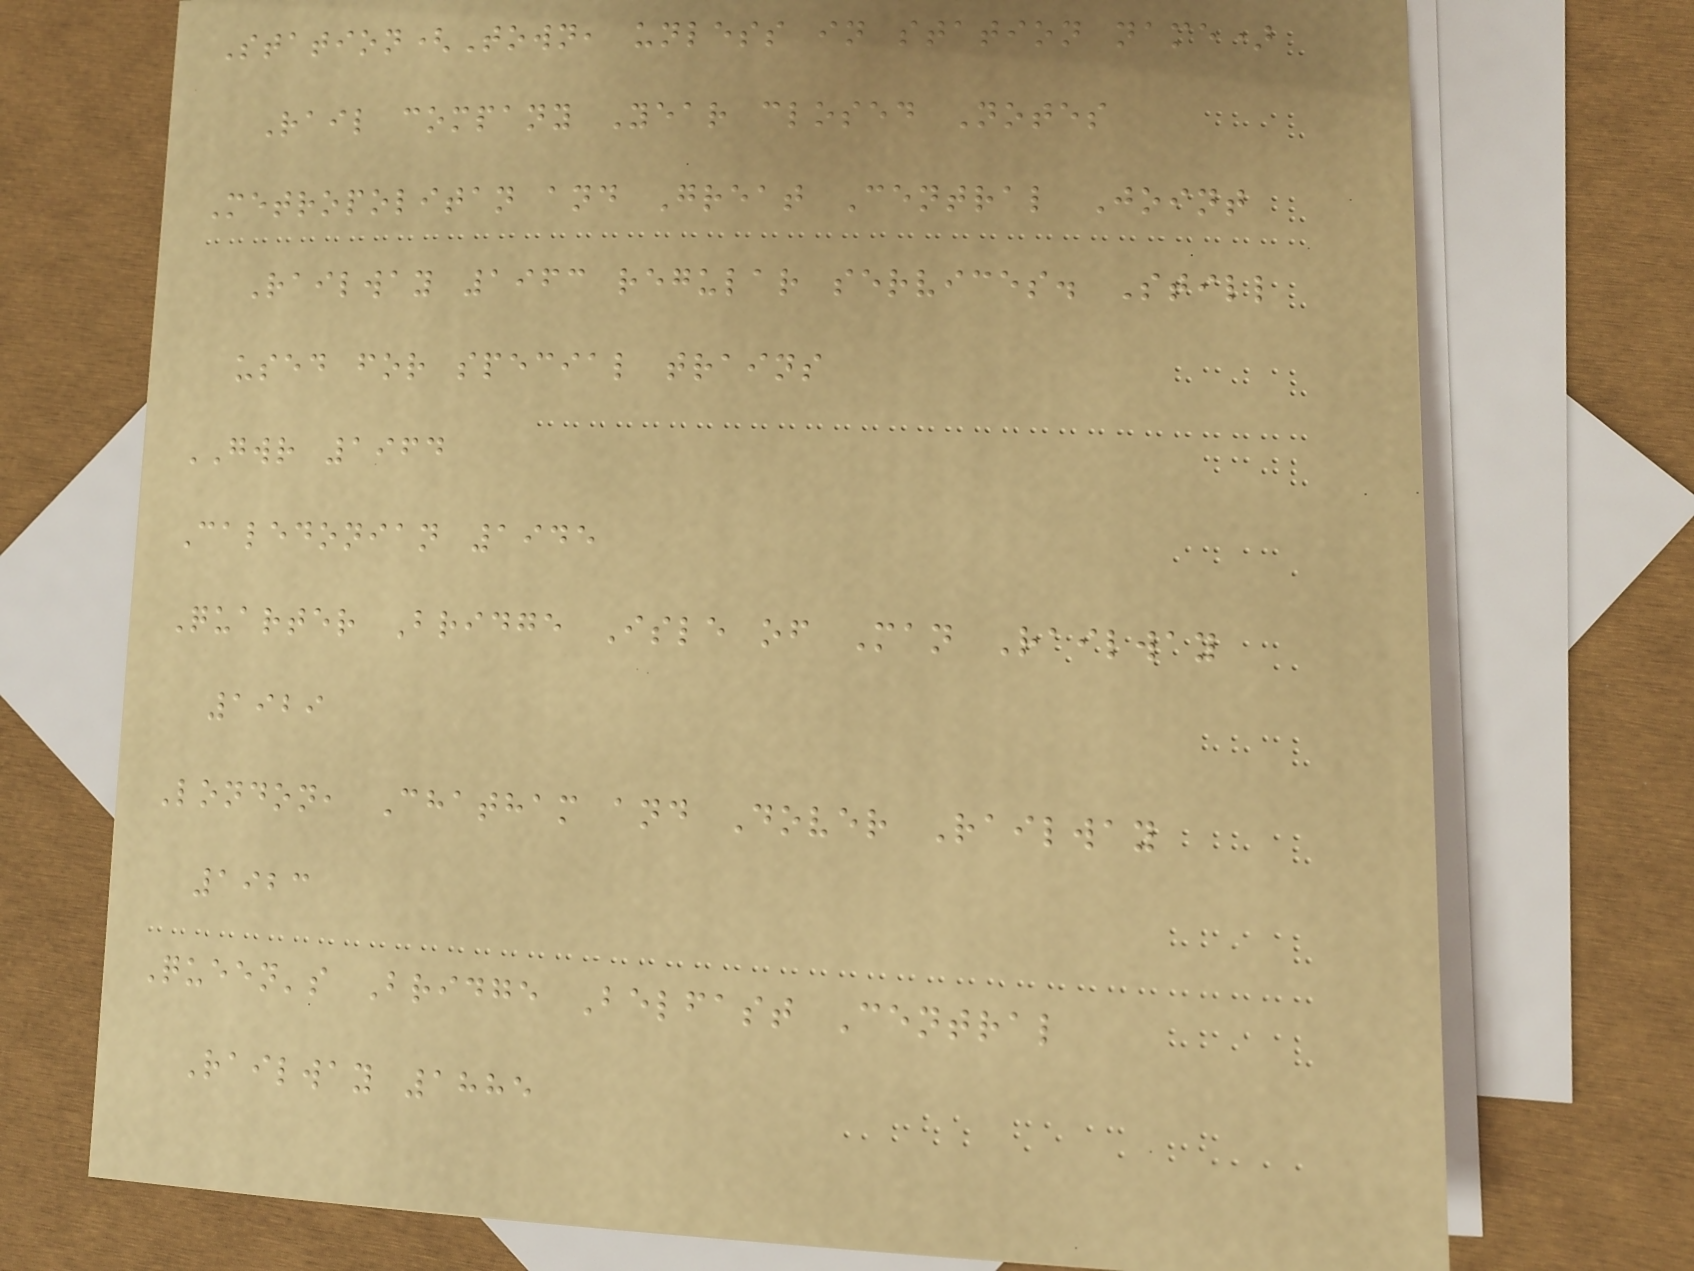Station(Town, unless in station name)
Rail company Year closed Notes
Metropolitan and Great Central Joint
Railway 1963 regular services. Still
used for special trains
GWR 1964
Caledonian 1945
Quarter Bridge Isle of Man Railway
1929
London, Chatham and Dover Railway
1923
Queen's Bridge Belfast Central
Railway 1885
